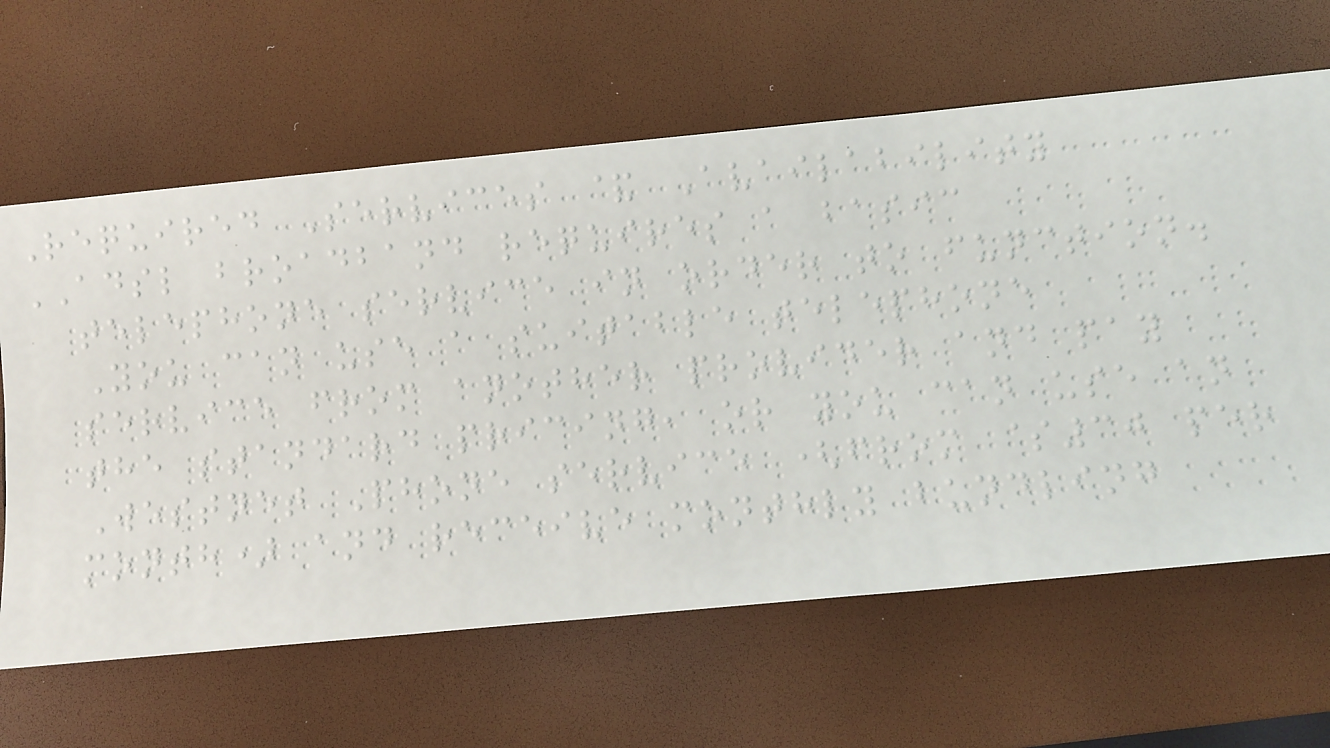Required Services & Availability
ADSL broadband requires a basic
telephone service in order to function.
You can use a suitable telephone
service from another provider and pay
the standard pricing, or you can use an
Westnet Phone service (from $30 per
month) and receive monthly bundling
